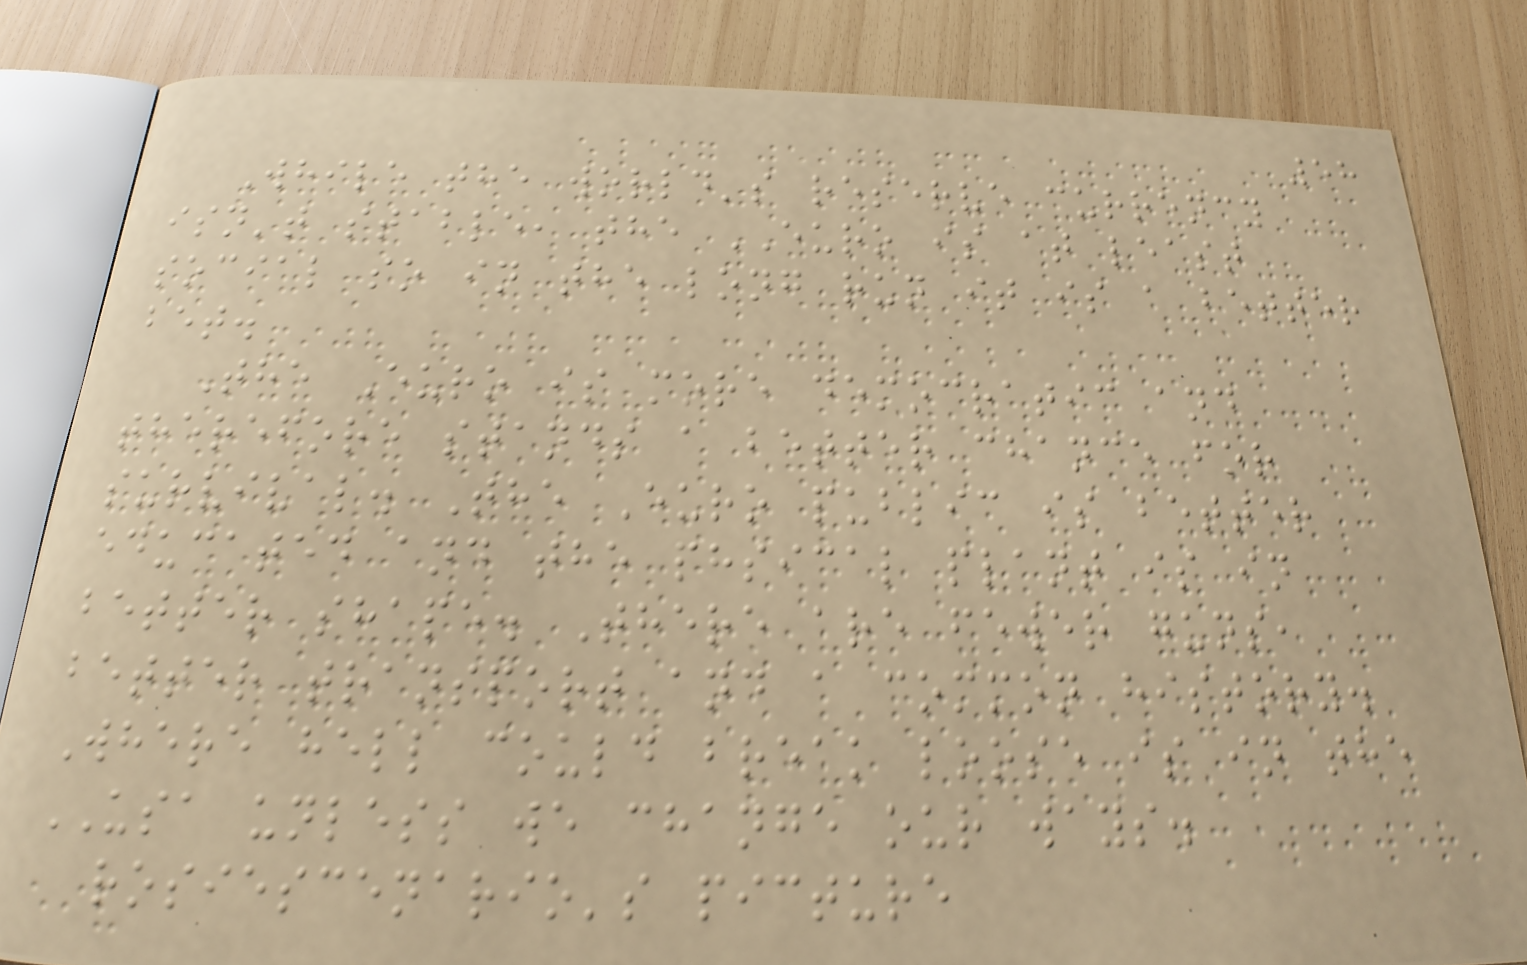58
While the world's reserve currency
isn't stable, the EURO is at least
social so in the long run it is a better
bet.
The Euro is more democratic and
therefore stands a better chance for
survival. The Euro public is better
educated and the phsical plant is in
better shape. There are fewer guns,
better transport and a common history.
Where hell could break loose is in the
USA unless we change our ways.
rosiescenario's picture
